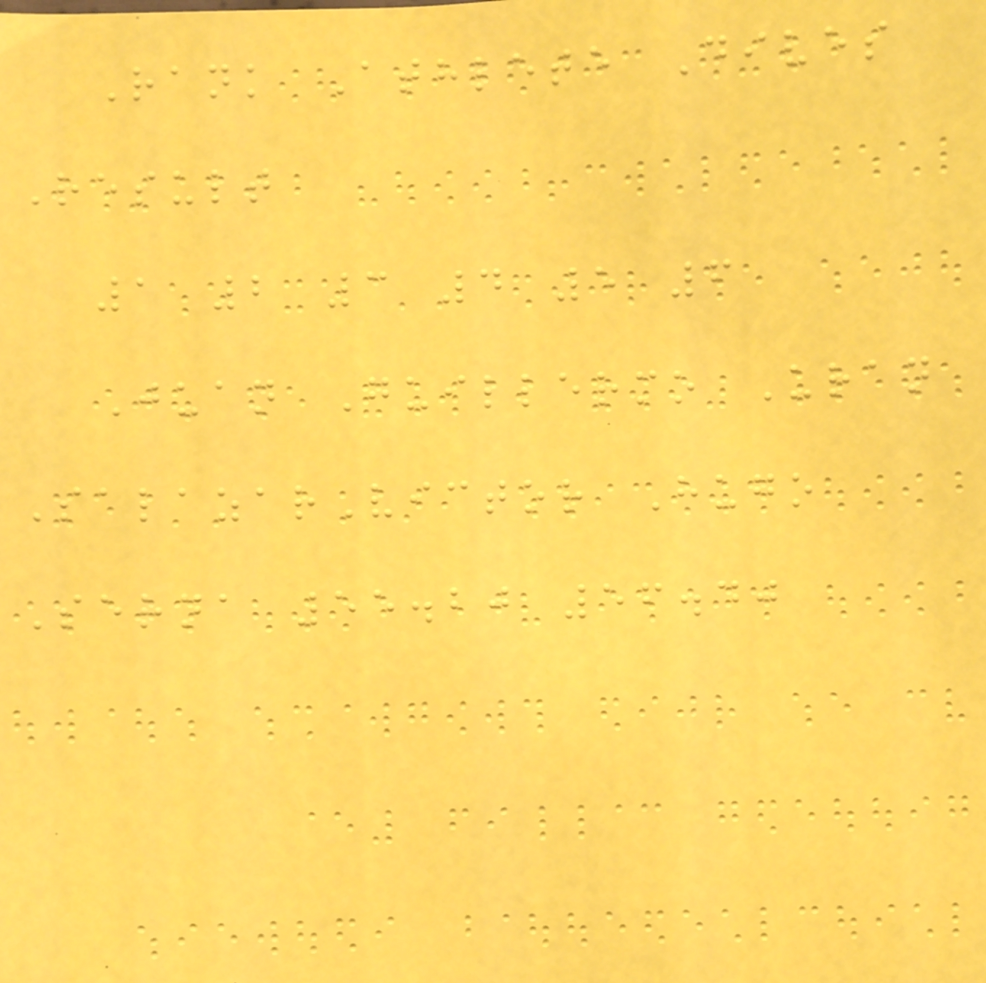Rank Athlete Dives
Result
1 2 3 4 5 6
Juan Guillermo Uran
SalazarVictor Hugo
Serna 55.20 56.40
